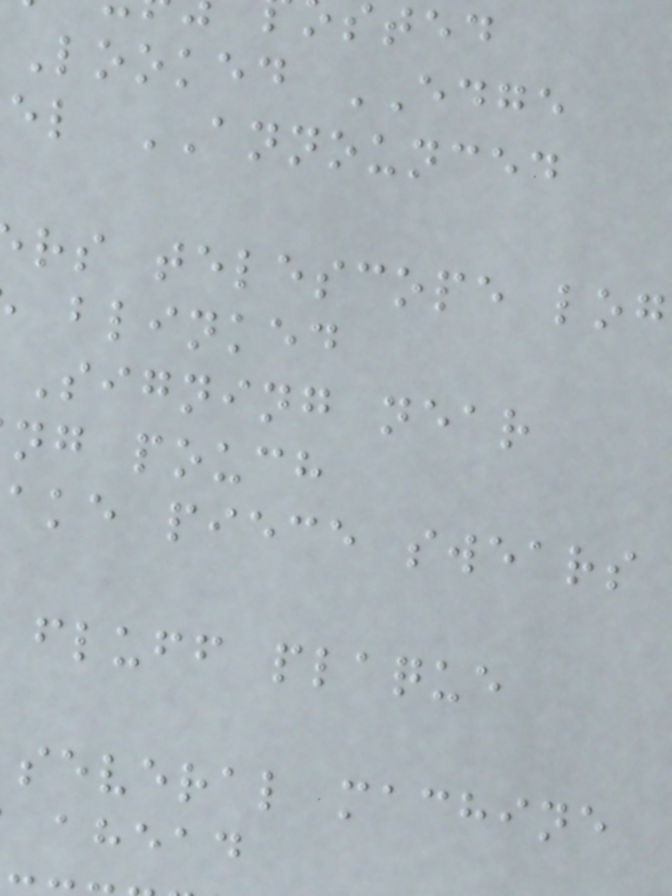Looked EDGE
el ANNOUNCED
rs telescope log
blinked
Signing near
ng pouch
ake piece swears
fluff plaque
several machine
ahead
